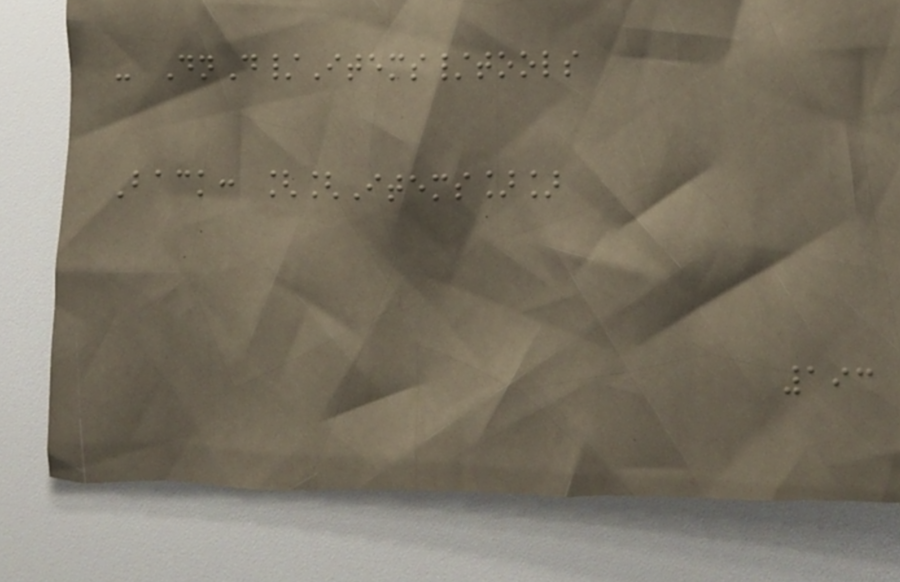- DnD/Items/tools
Back: [[Items]]
193
